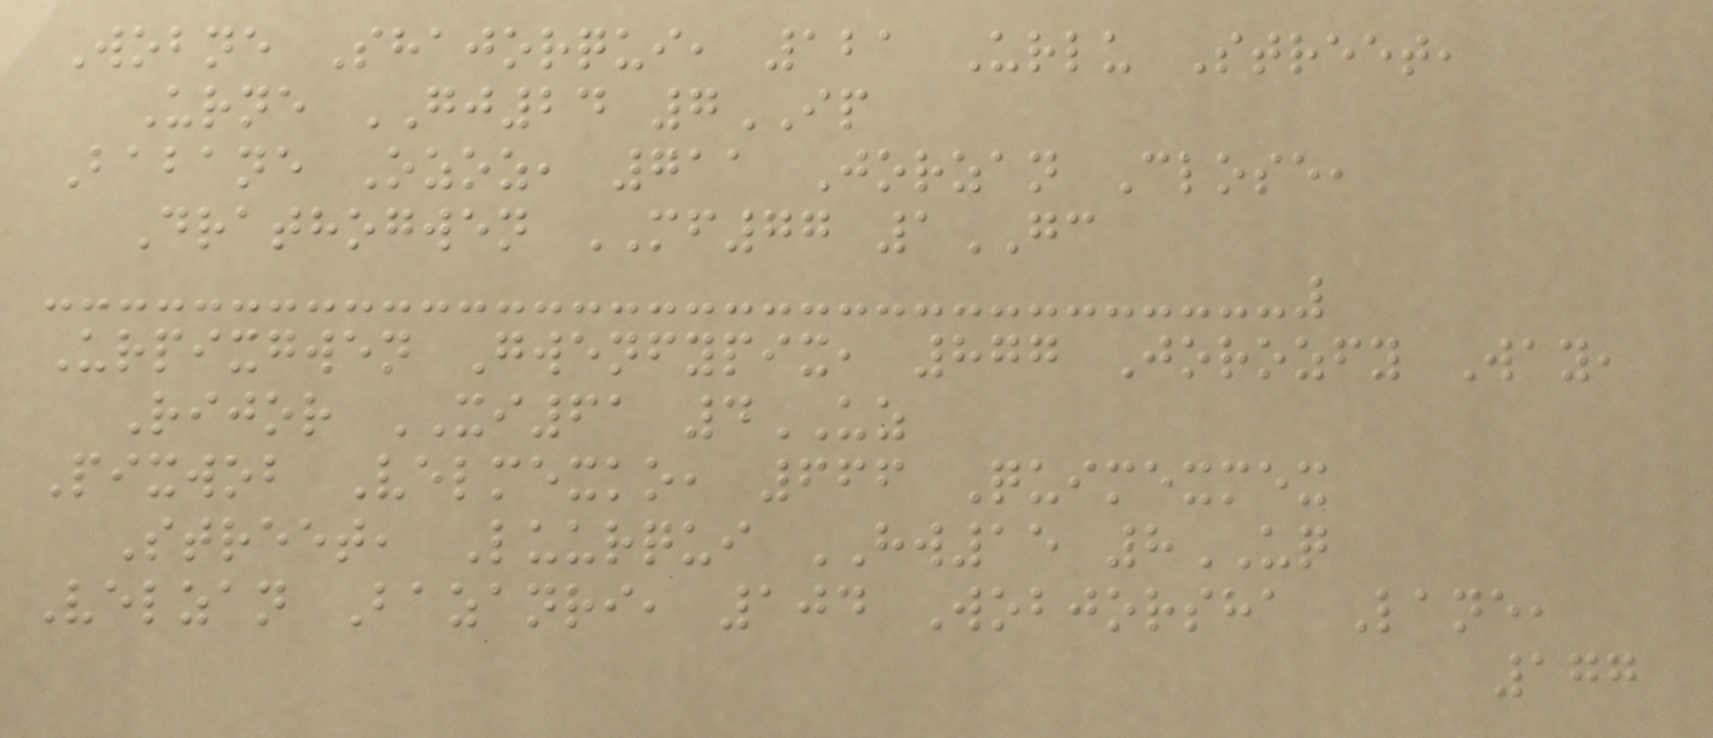Wobne Shajorqui, 121 Urlu Street,
Urne GJ24 7IP
Babane Ozoz, 711 Jorzan Close,
Drathogwen MF77 1GC
Urpixgwen Gwenfypix, 877 Jorozfy Way,
Rijor XI61 4UZ
Pixwob Velmexko, 666 Quimexmex
Street, Luurqui HW15 8UQ
Velzan Bazanri, 104 Wobjorsha Lane,
177
